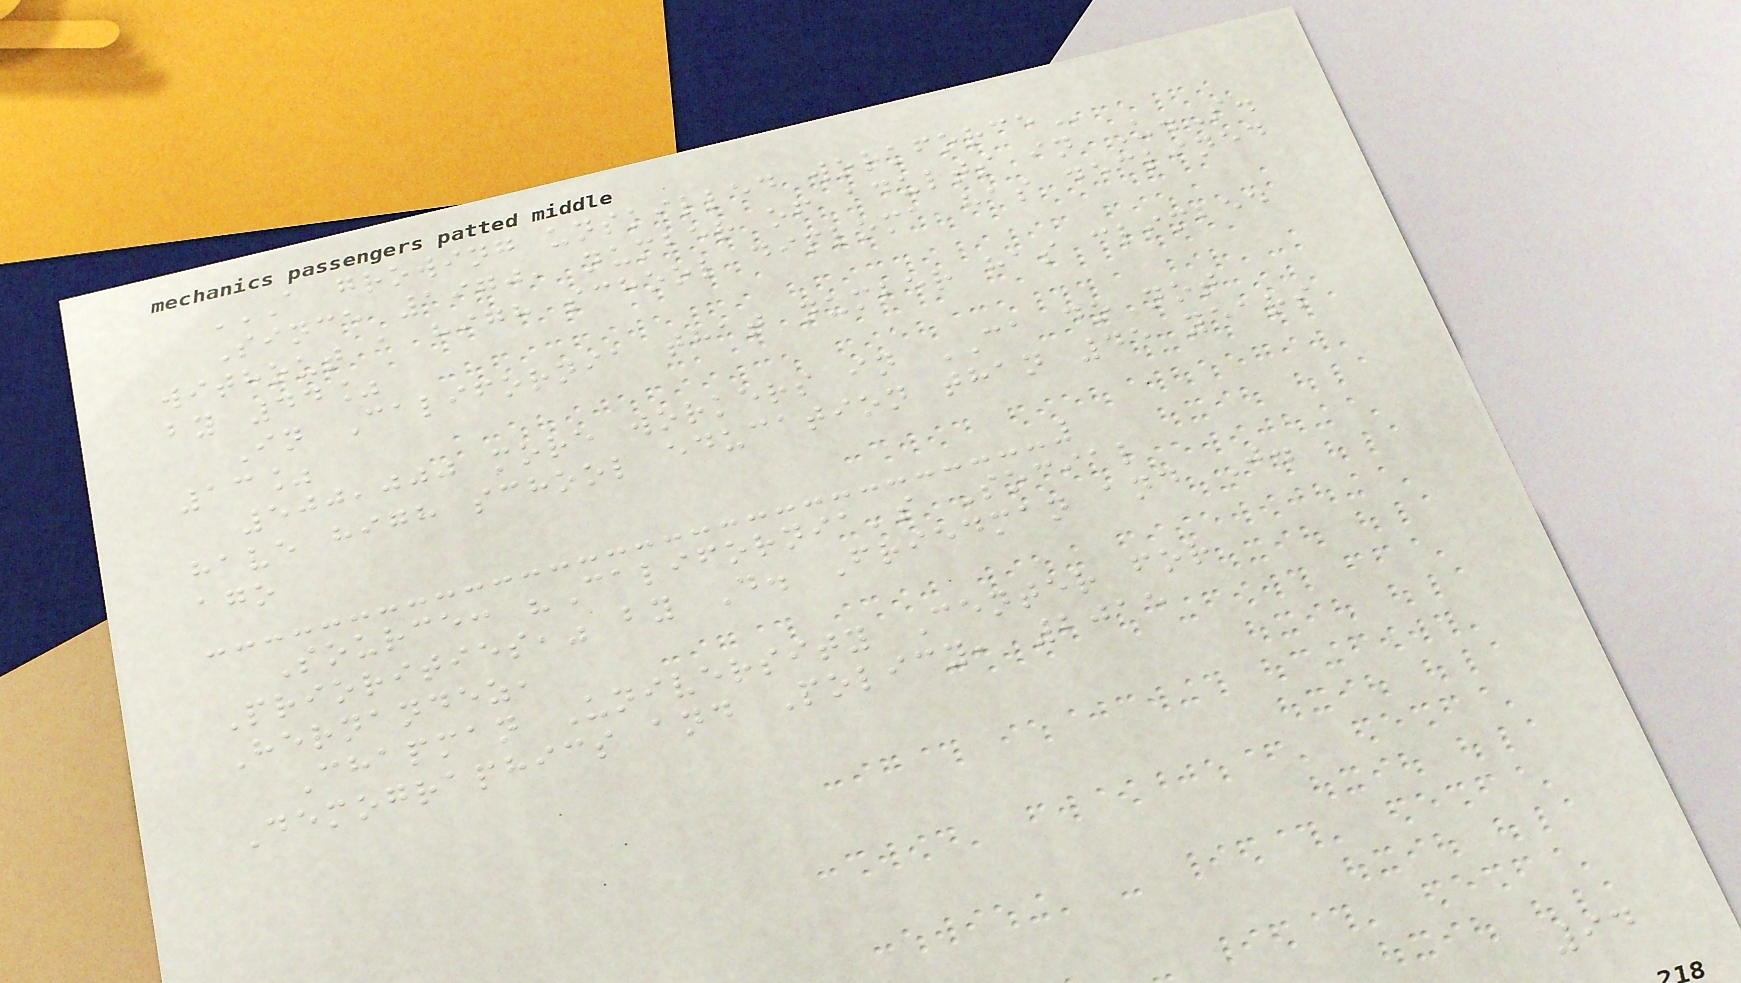A GROWING UNSKILLED WORKFORCE
Since 1970, number of adults in U.S.
without a high school diploma has declined
by 44%
In California that number has climbed
13%
500,000 more workers in CA do not
have high school education than 45 years
ago
Source: "California's Social
Priorities," by D. Friedman and J.
Hernandez,
Chapman University Center for
Demographics and Policy, 2015
94
